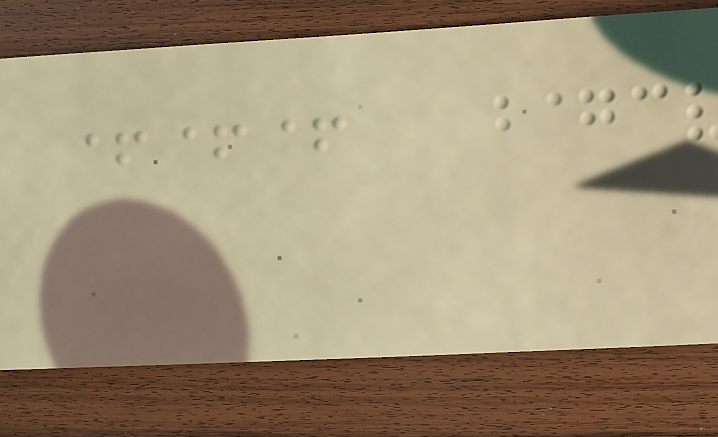+++
